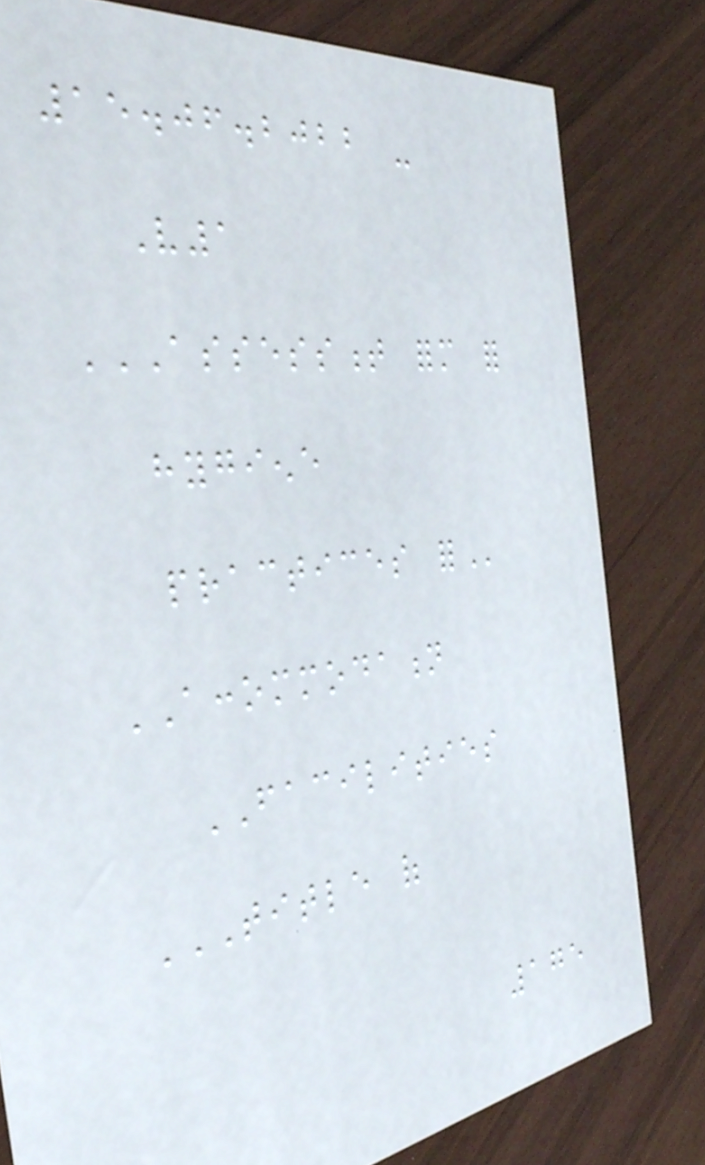15.06.2022 -
V1
ASSESSMENT FORM FOR
HYGIENE
PRACTICES FOR
ACCOMMODATION
FACILITIES
TITLE OF
175
